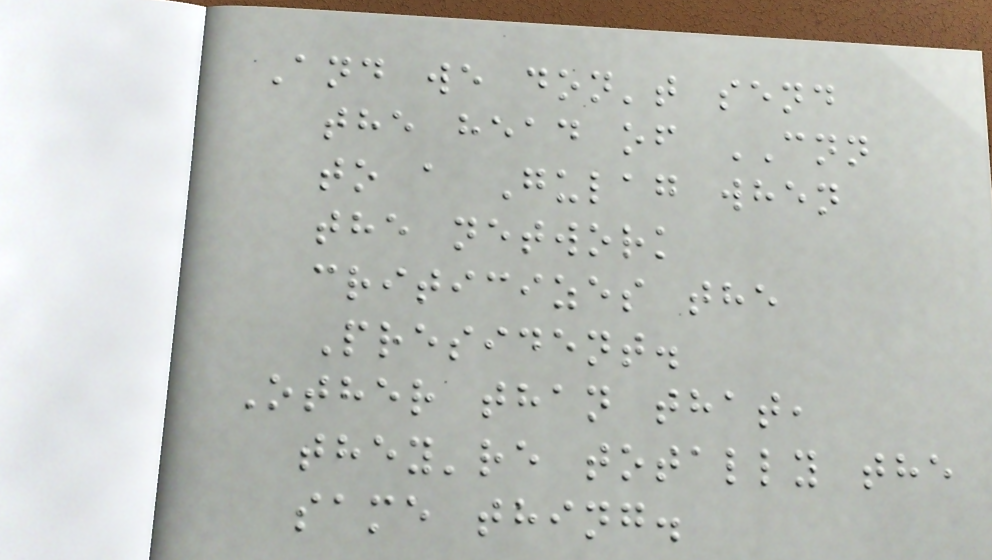And we don't send
the head of CNN
to a Gulag when
the network
criticizes the
President.
Other than that,
they're totally the
same thing.
